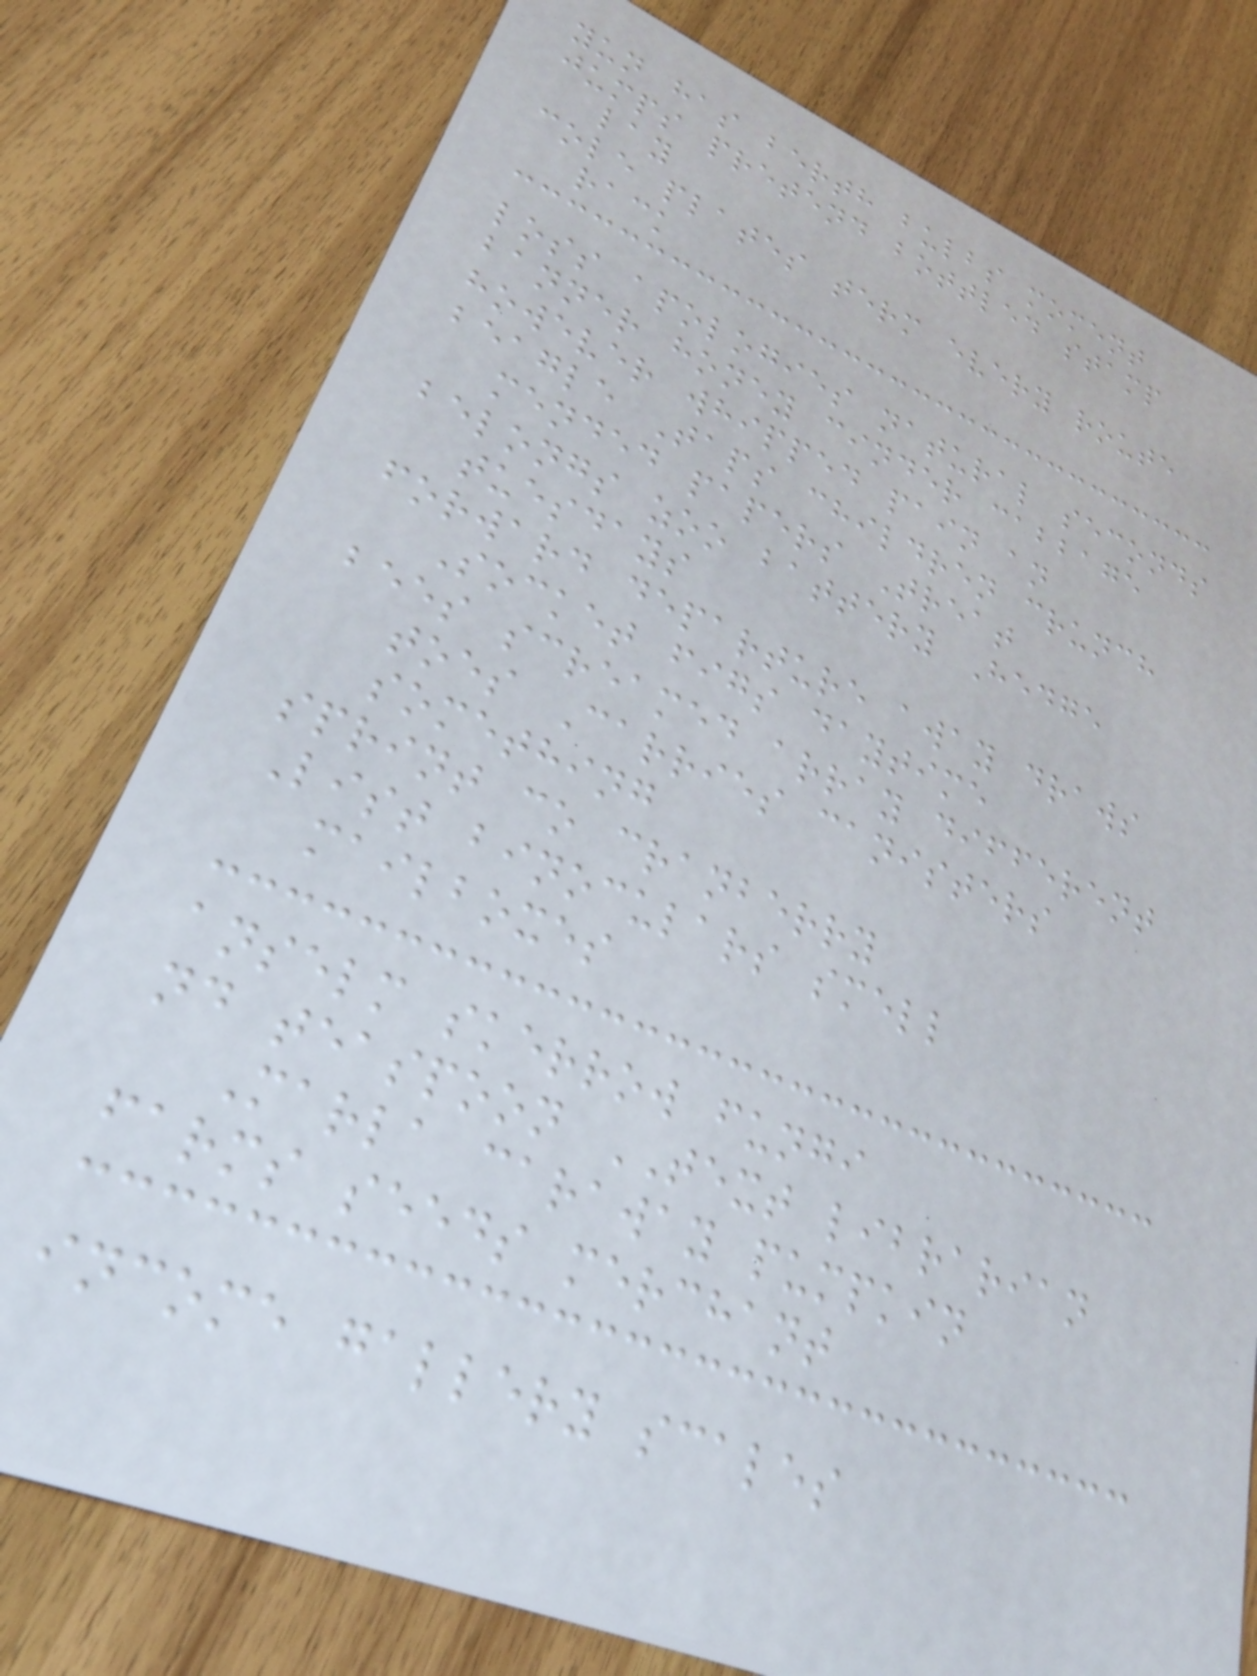yun has berth bulbs moment
jumps pretend bottled stamp
lay
cole plates term every route
rack
loss apologies natural seconds
banner honey cinder cabbage
however whipped pain an
beagle Taps children crunch
mended papers Treat
belongs zoo battery Hedge
tuesdays
forward departure away draws
Socket figs daytime
bees screamed array different
toes Carries canisters
something
sprint co cranberry
List binoculars smell
mailboxes
anselm skerrow fungi
nd teaspoon TEXT librarian
Marla caraway pumpkin
farms seeds merchant
income gallery scales
